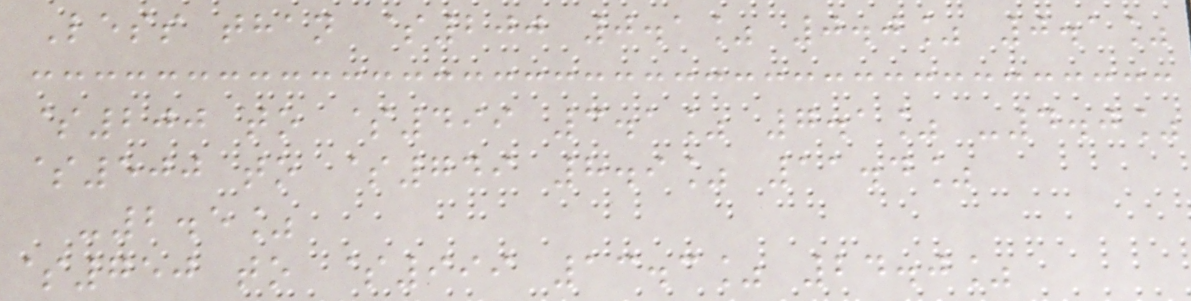Less than $200 0.1% 0.0% 0.1%
$200 to $499 3.1% 7.1% -4.0%
$500 to $749 8.9% 11.4%
-2.5%
$750 to $999 13.3% 24.0%
